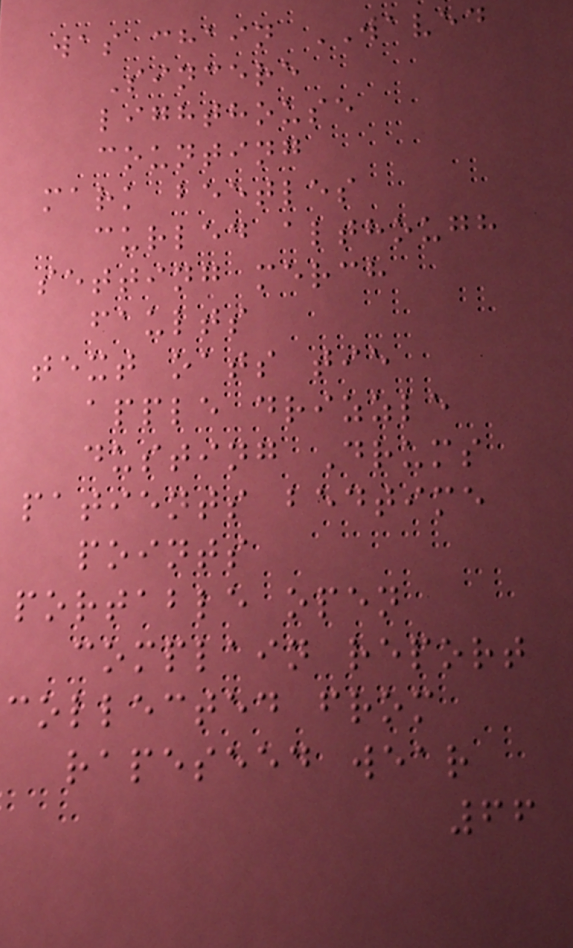was chain WAVED
Sincere
lighthouse
counting
mark beetles
curled although
setting merch
faults
text oats tie
apple drizzle
dusting Drums
patients bedtime
points
portable open
complain report
collected from
rapeseed wear
66
